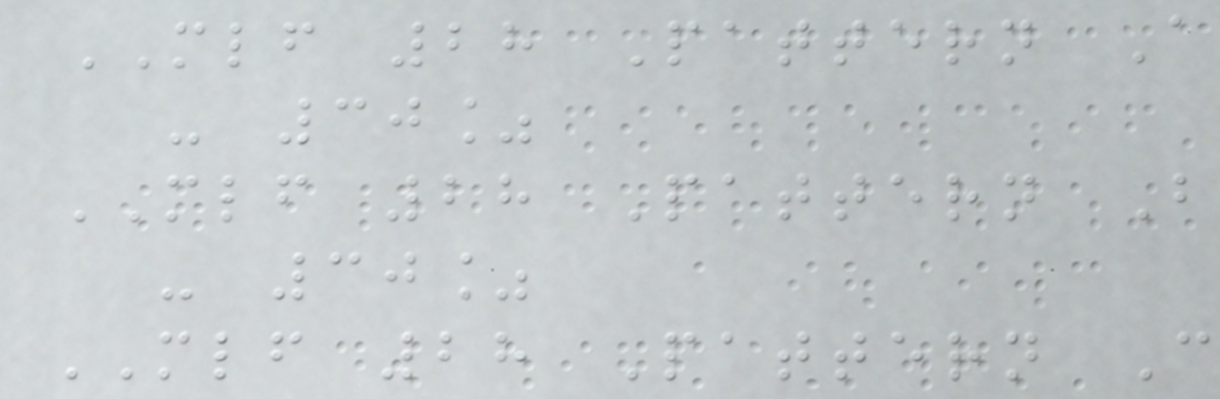MLF 28 Pattern A
- 30%
MLF 28 Pattern B
- 30%
MLF 28 Pattern C
